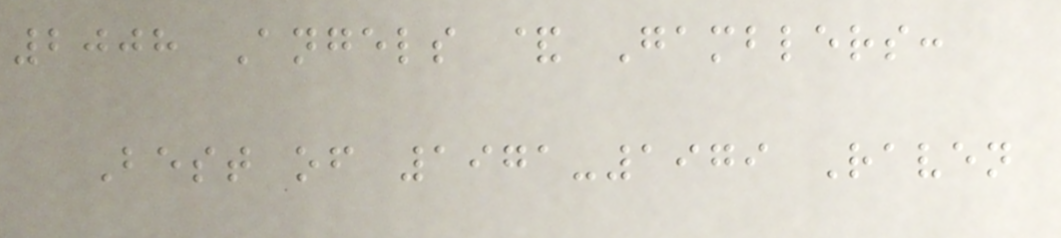2008 Angels & Gamblers:
Best of 1971-1979 Raven
